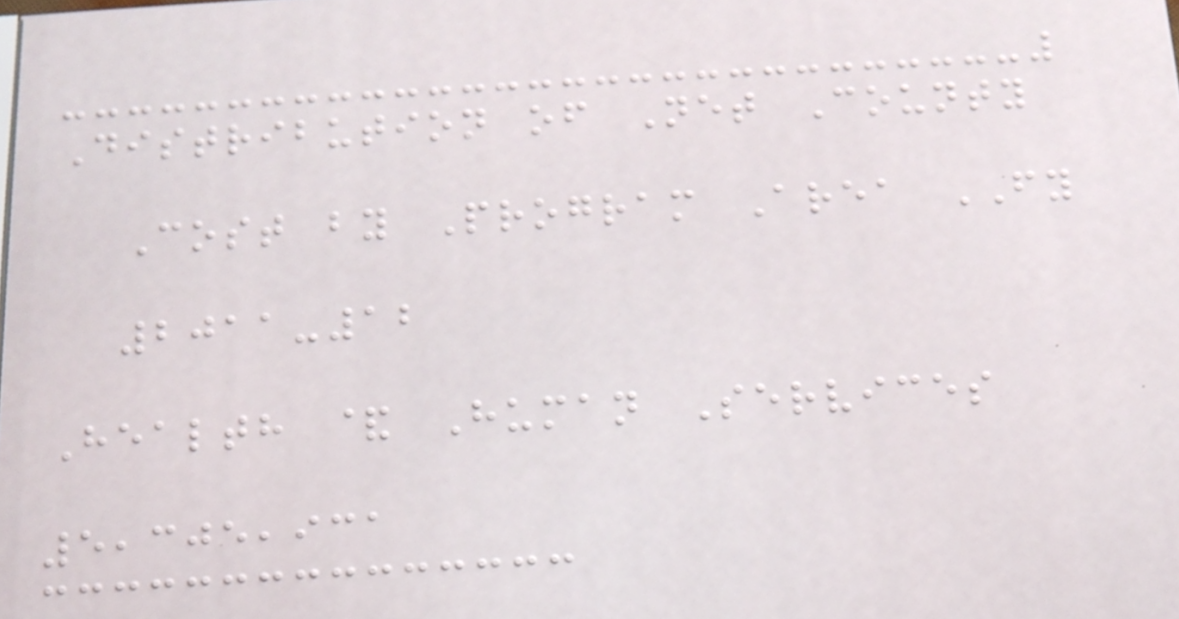Distribution of Net County
Cost by Program Area FY
2011-12
Health & Human Services
5,305,931
